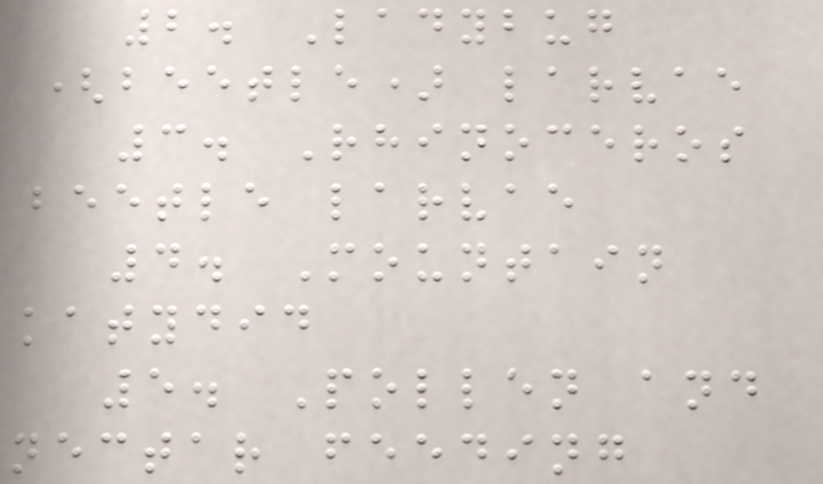2. Ladybug
(beetle) larvae
3. Rhinoceros
beetle larvae
4. Mountain
katydid
5. Pollen and
nectar feeding
